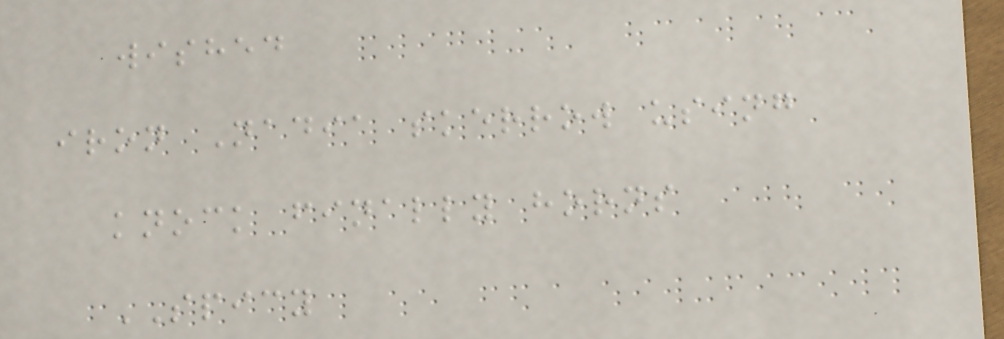wished
iron Nadia skerrow using
knock finally horns
SPICY
